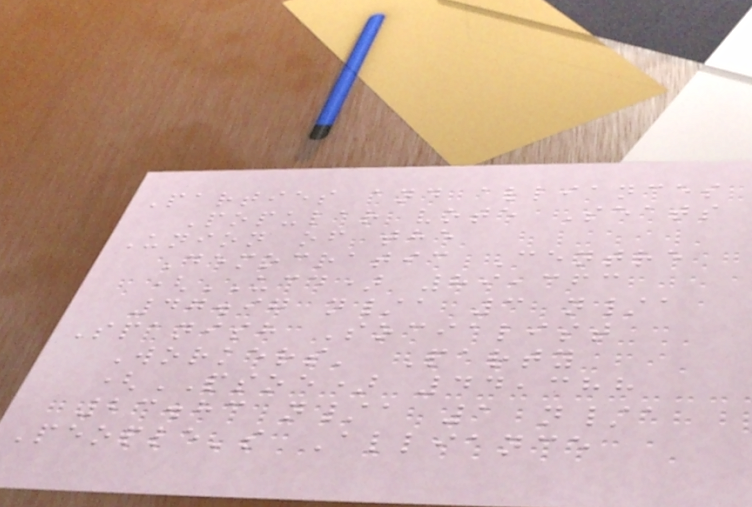Parties and alliances
Popular vote Seats
Union of the
Democratic Centre
(UCD) 89,363
47.97 n/a 3 n/a
Spanish Socialist
Workers' Party
(PSOE) 44,388
23.83 n/a 1 n/a
People's Alliance
